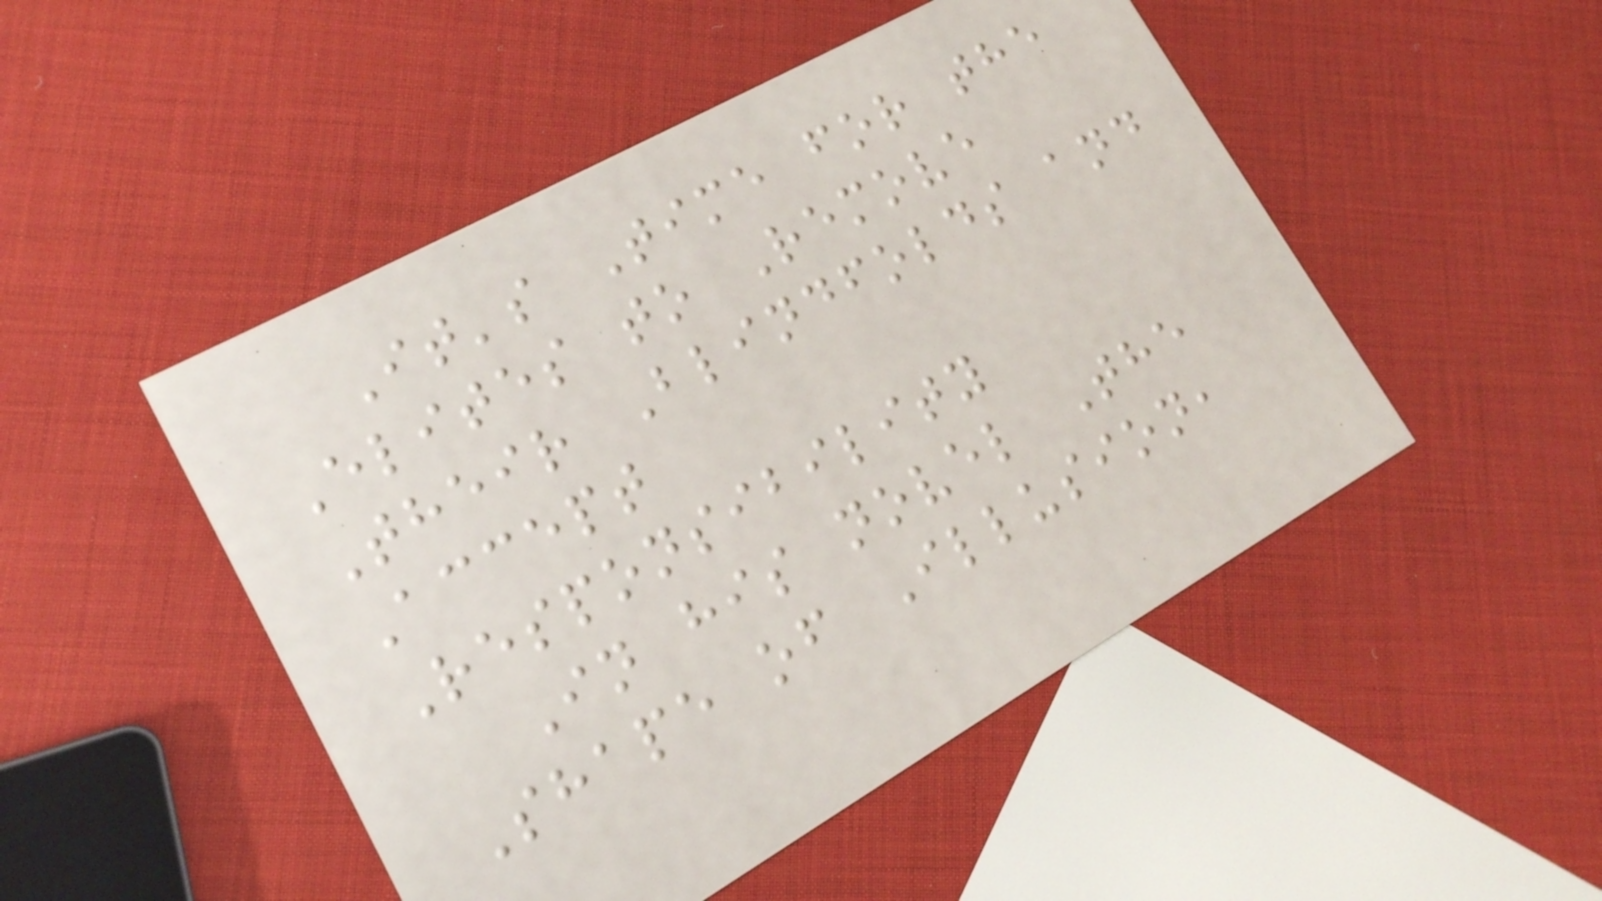It's Time for the
Elites to Remove
Their Blindfolds and
Accept
Responsibility
In his novel The
Shape of Illusion,
